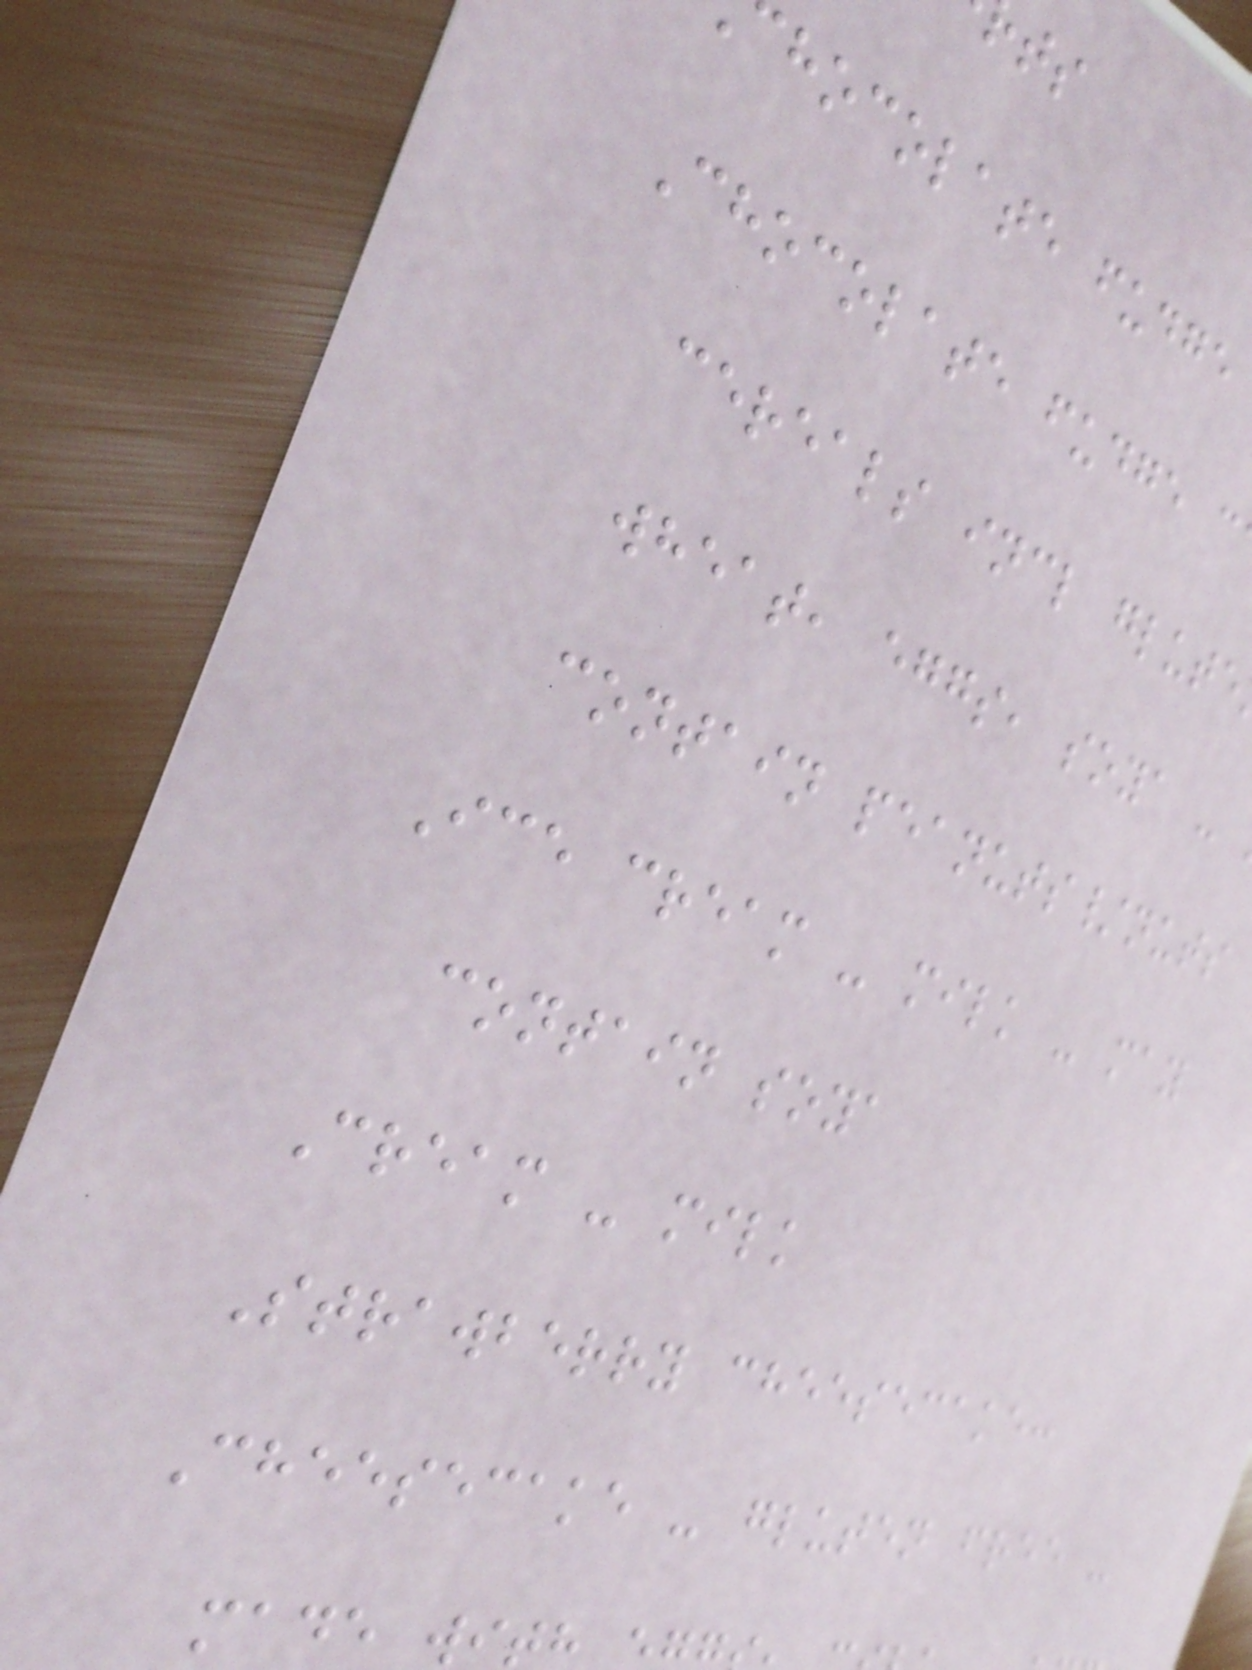hocolate fudge
Chocolate fudge c
cereals incl glute
wheat, eggs, soya -
contain peanuts/nuts
Ice cream - milk - may
contain soya
Cream - milk
Strawberry cheesecake:
Cheesecake - gluten free -
made wit
